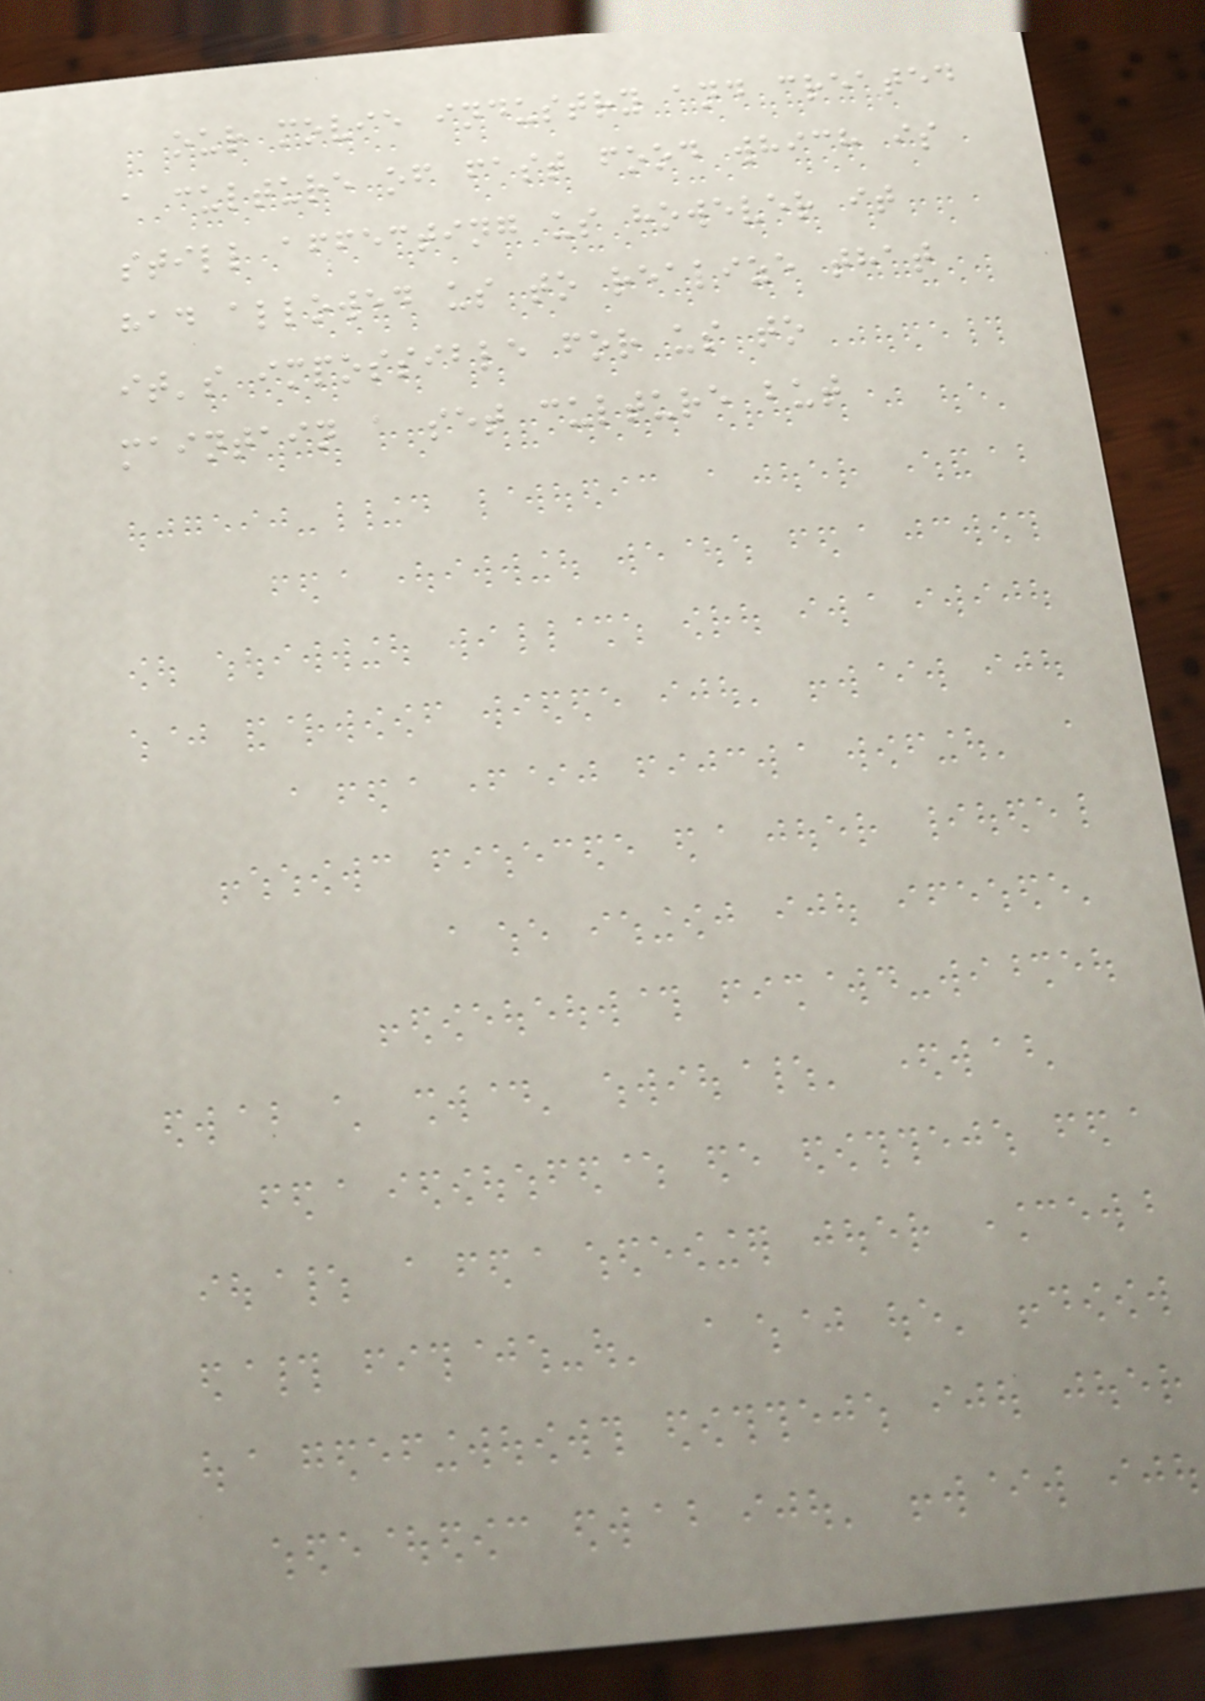our movie industry and created
a culture of fast food which is
still affecting us however it
had allowed us to realize that
it's impossible for us to
maintain a set culture but
